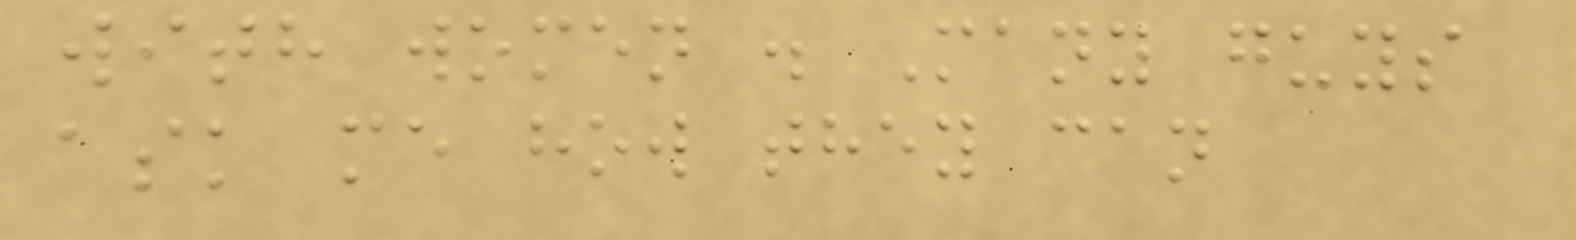with women . Many guys
ask me how they can
